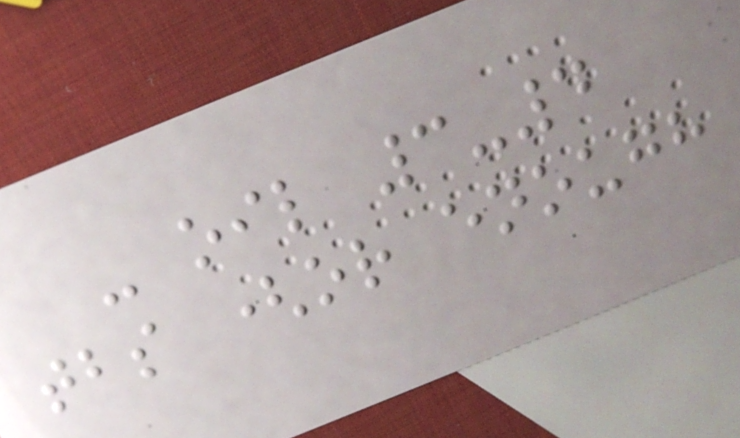- oil 3-4
tbs (or enough
